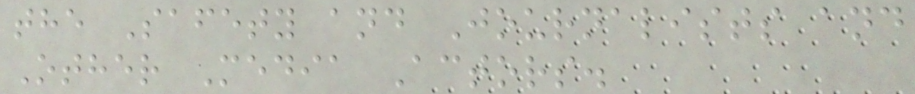the Safety and Journalists and
Other Media Actors.
